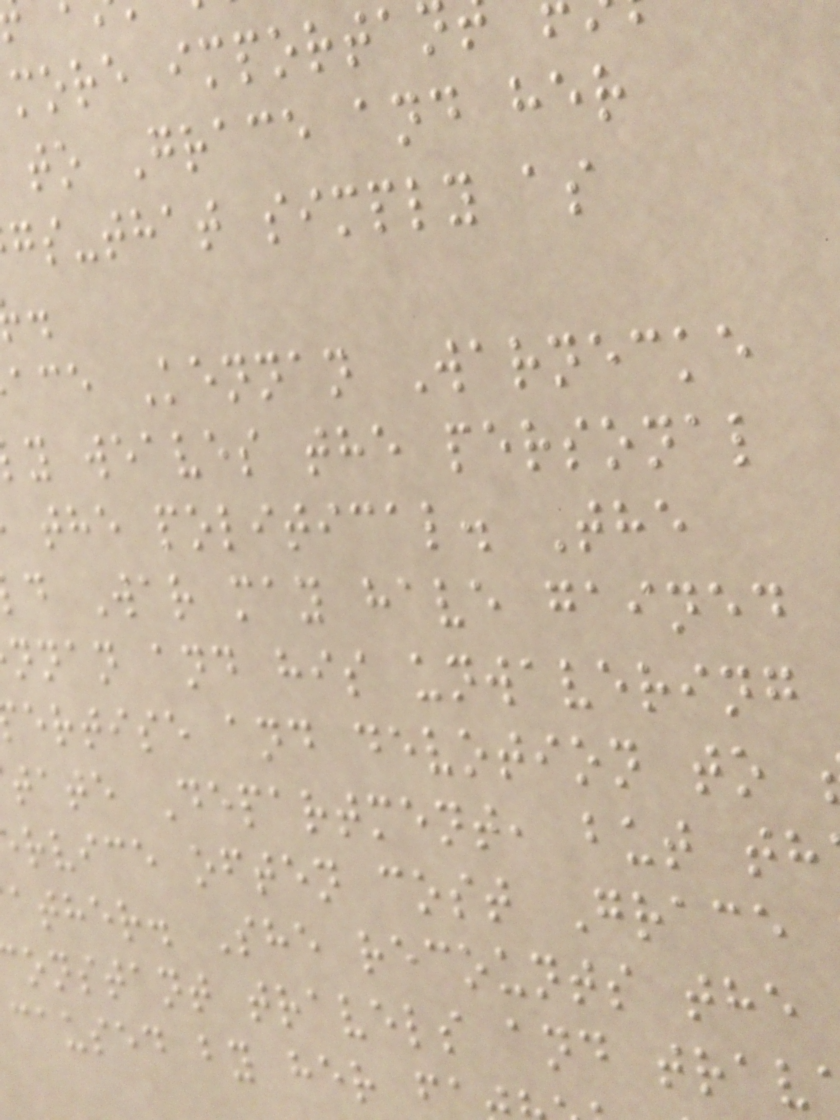more importa
to Grace and her
gs-that simply as
ace Kennan Warnecke
y weaves the personal
the political. The
d War may have gained
nnan and his unwavering
ertise and devotion to
tate Department, but th
rvice often cost Grace
ather. She recounts the
onstant travels and trav
caused by her f
